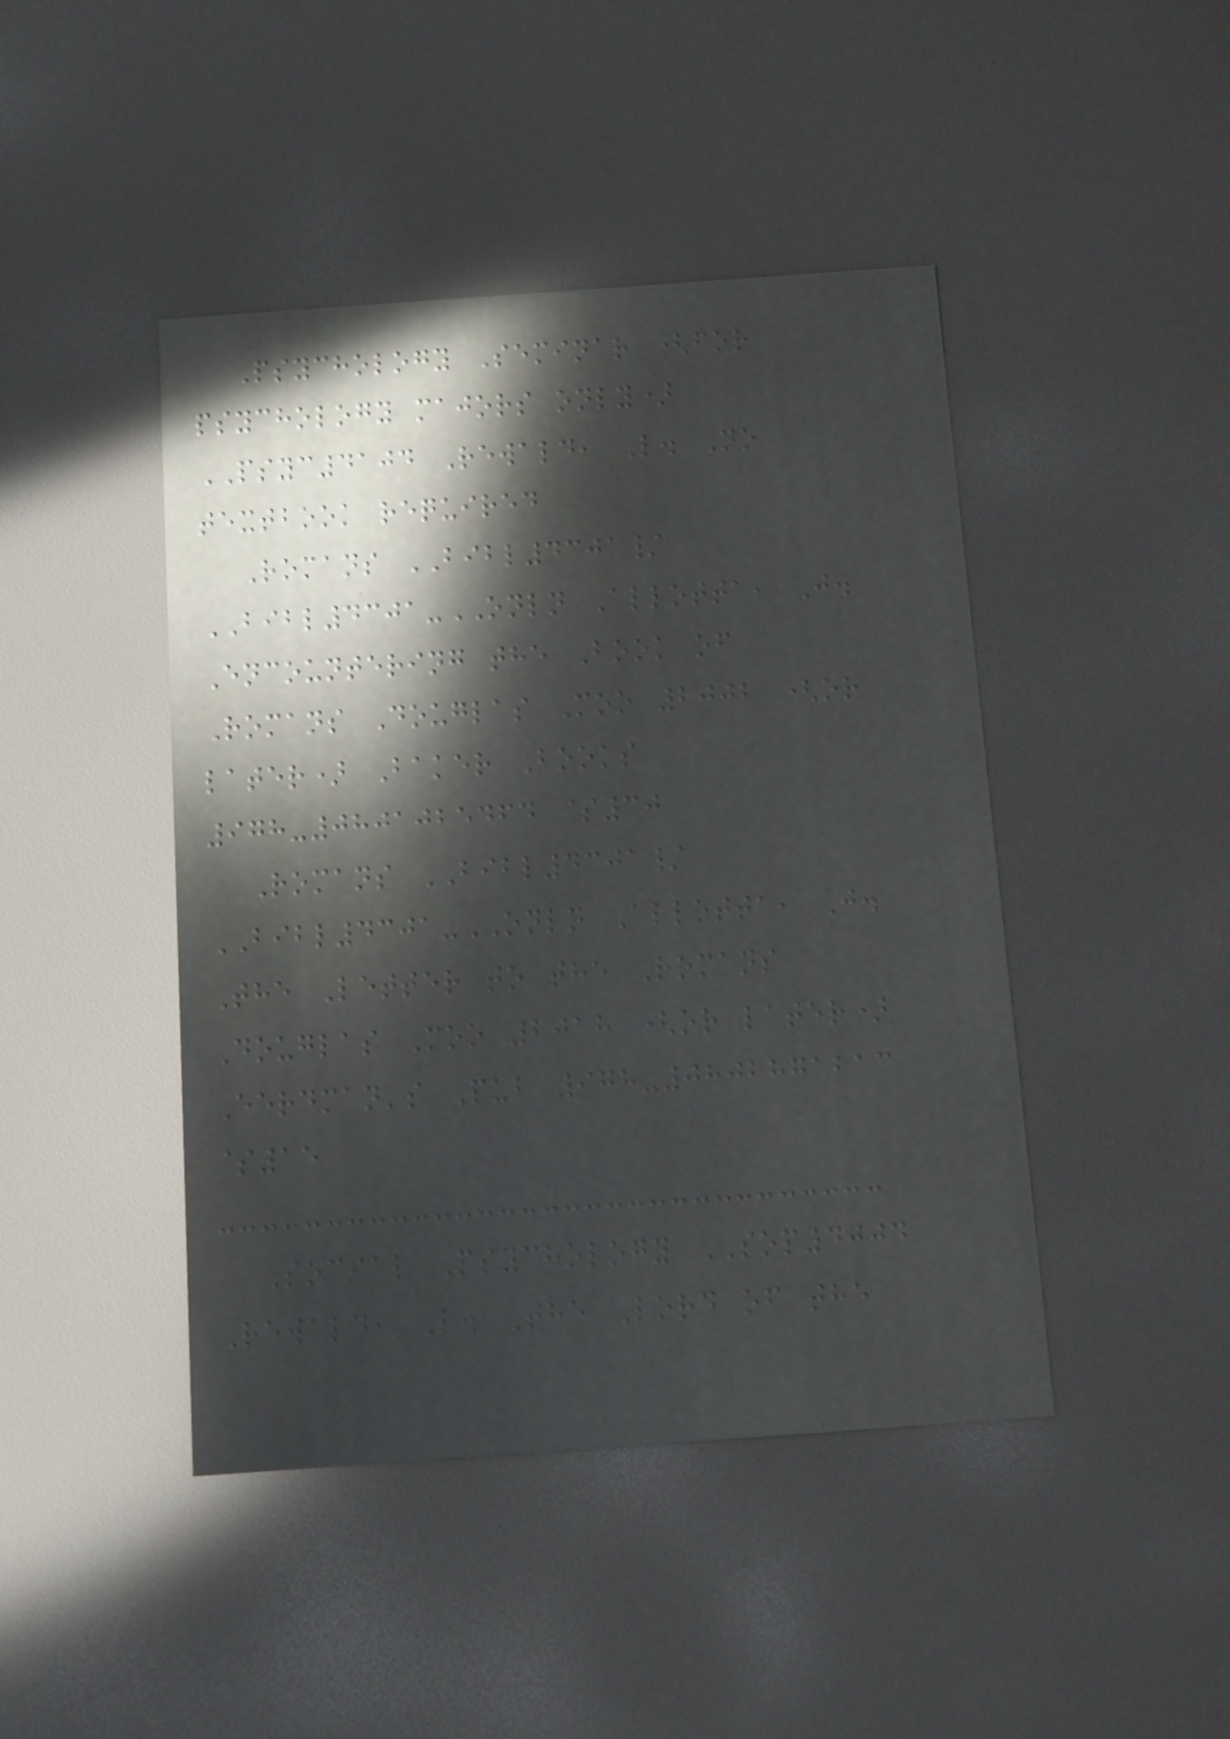Psychology Seminar (for
psychology majors only)
PSYC4104 Rewald, L. No
textbook required
Romans BIBL4301/
BIBL4301-ONLN Allotta, J.
Encountering the Book of
Romans Douglas Moo 2002 (or
later) Baker Books
978-0801025464 $30
Romans BIBL4301/
BIBL4301-ONLN Allotta, J.
The Letter to the Romans
Douglas Moo 2018 (or later)
Eerdman's Pub 978-0802871213
$15
Social Psychology SOP4004
Rewald, L. The Lord of the
